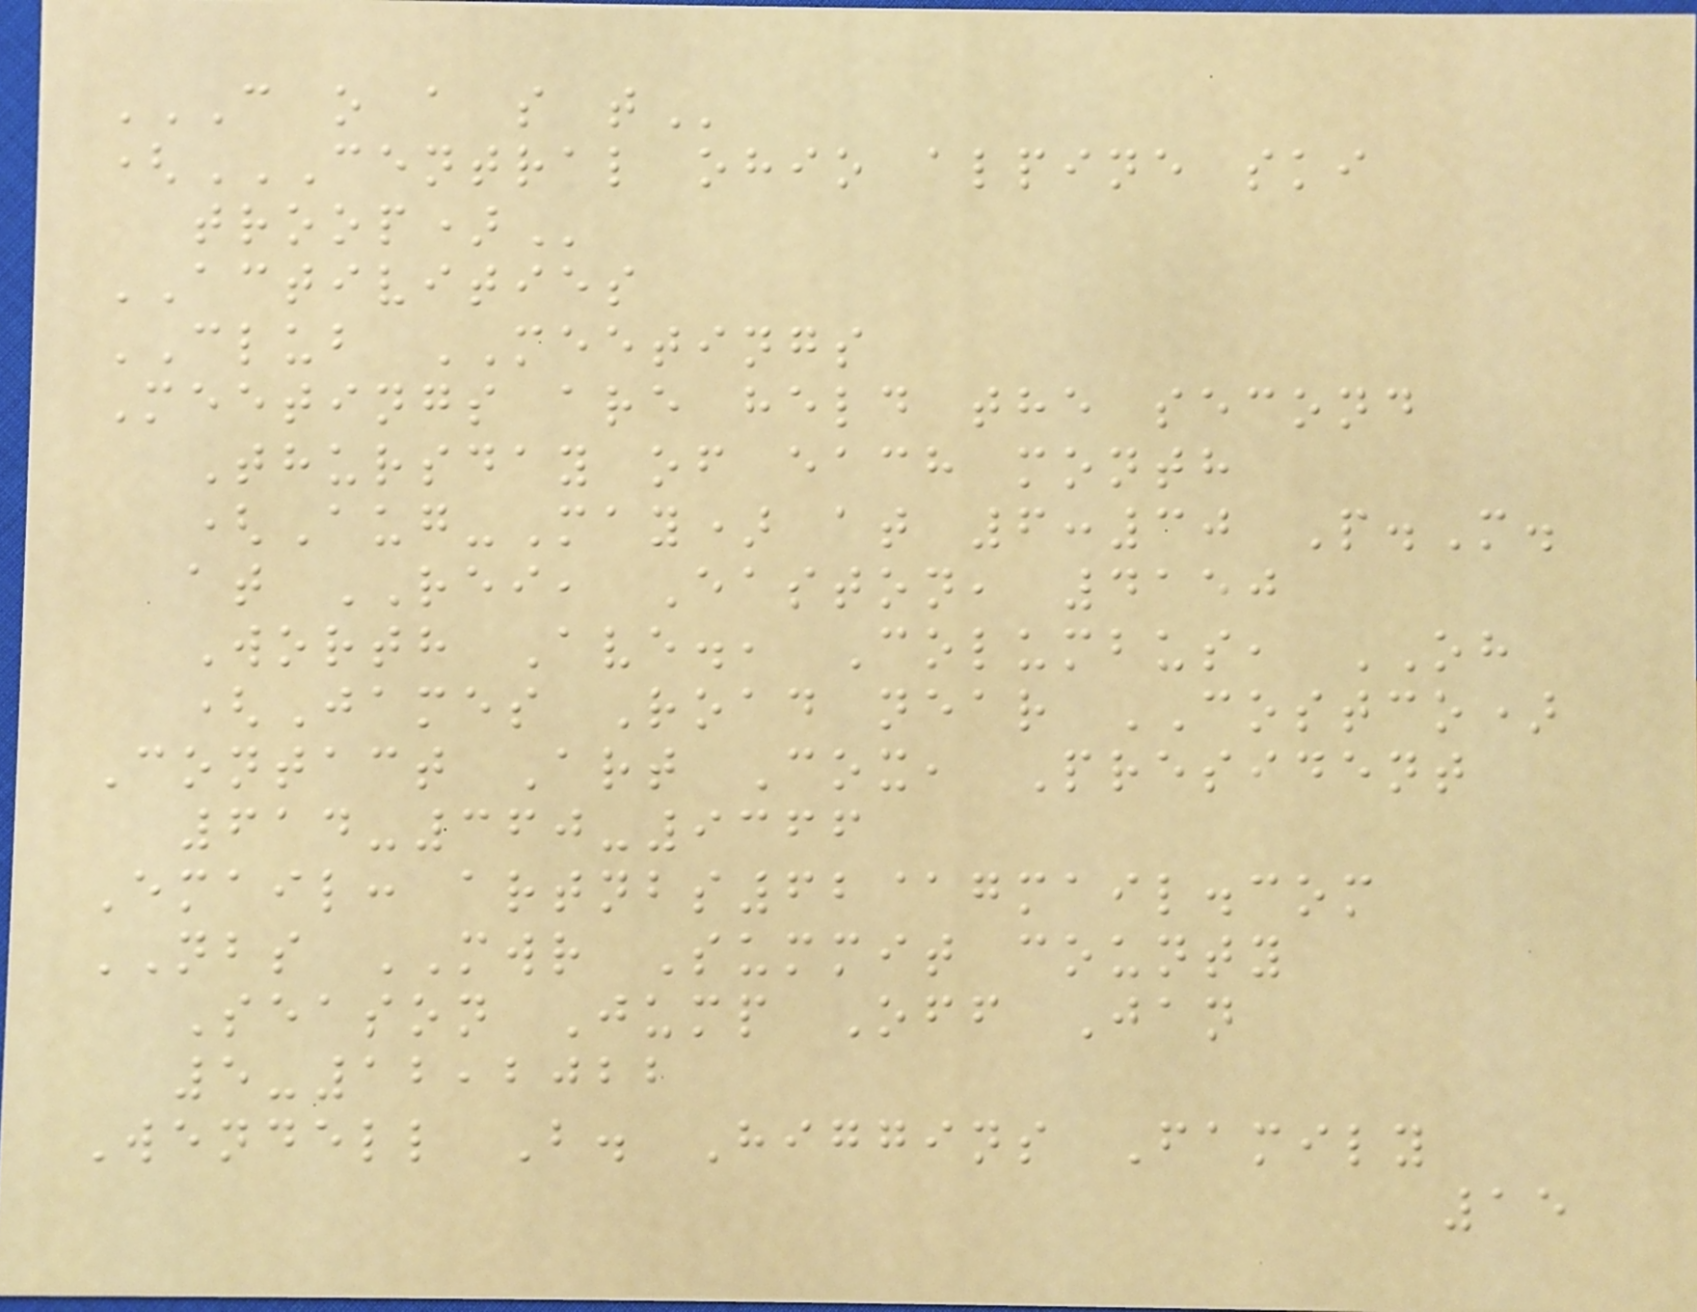C O A S T
(CENTRAL OHIO ALPINE SKI
TROOP)
ACTIVITIES
CLUB MEETINGS
Meetings are held the second
Thursday of each month
(Aug-May) at 6:30 P.M.
at REI, Easton, 4150
Worth Ave., Columbus, OH
(James Road near COSTCO)
Contact Art Cox, President
614-360-9366
Email: artnbs62@gmail.com
NBS MWR Summit county
Season Jump Off Jan
5-12,2022
Wendell B. Higgins Family
15
